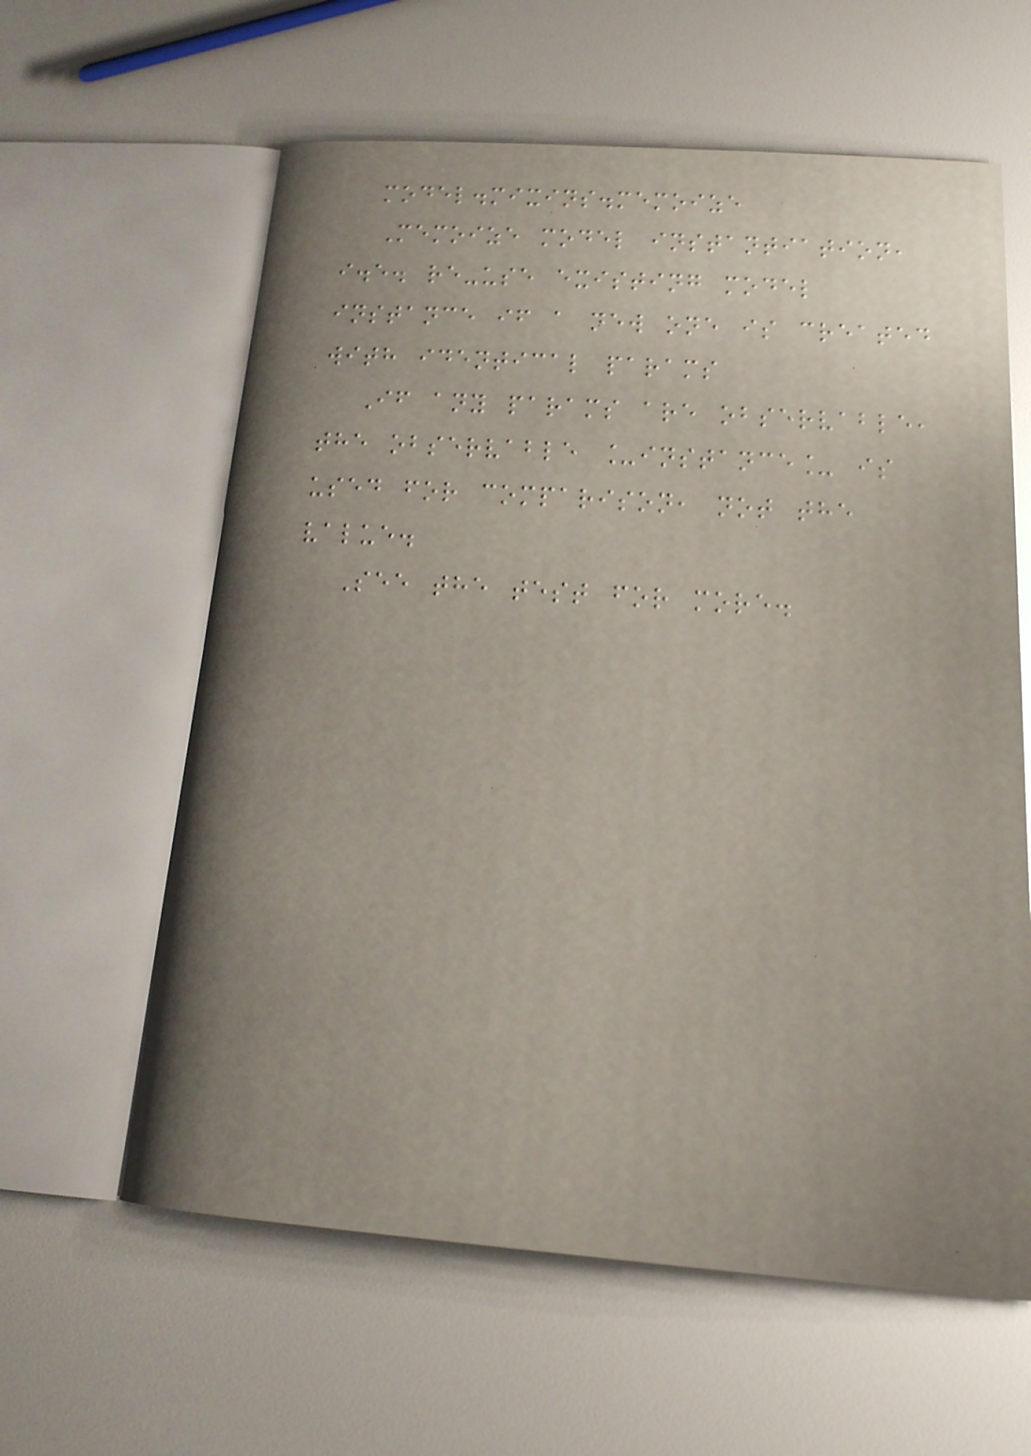model.mixins.memoize
Memoize model instantiation,
i.e. re-use existing model
instance if a new one is created
with identical params
If any params are observable,
the observable _instance_ is
used for comparison, not the
value.
See the test for more.
